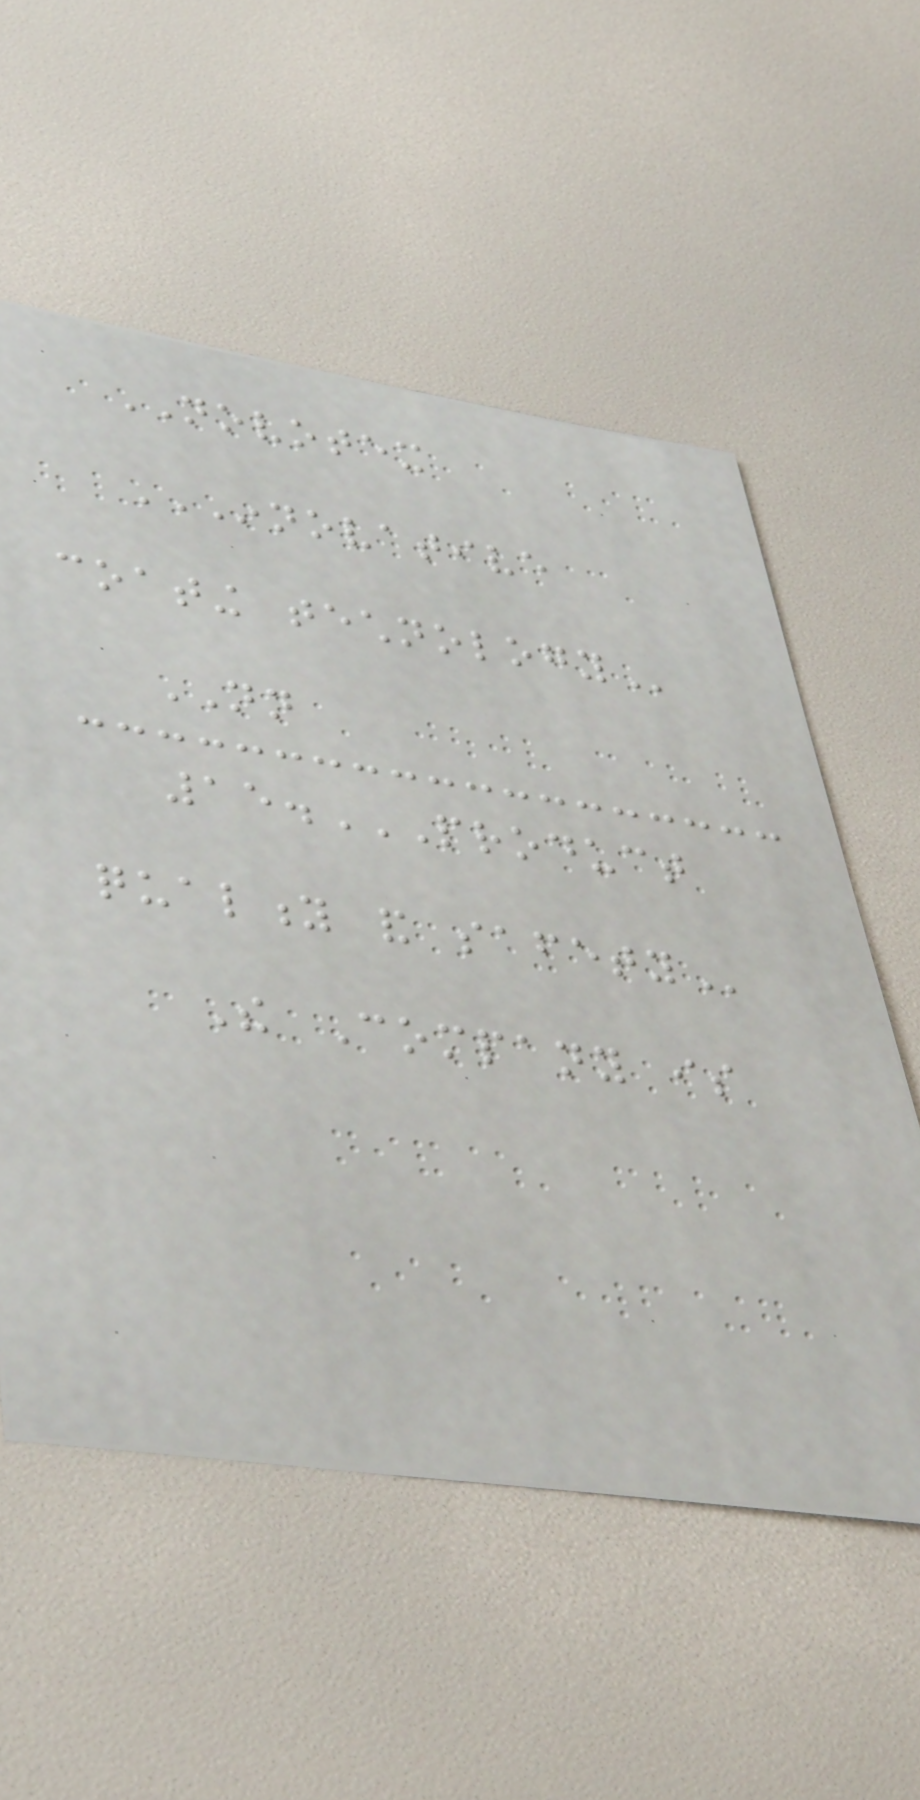NOVOTEX
INNOVATIVE
COATING TECHNOLOGY
NN
15.PRODUCT
QUALITY AND SAFETY
The Company is
